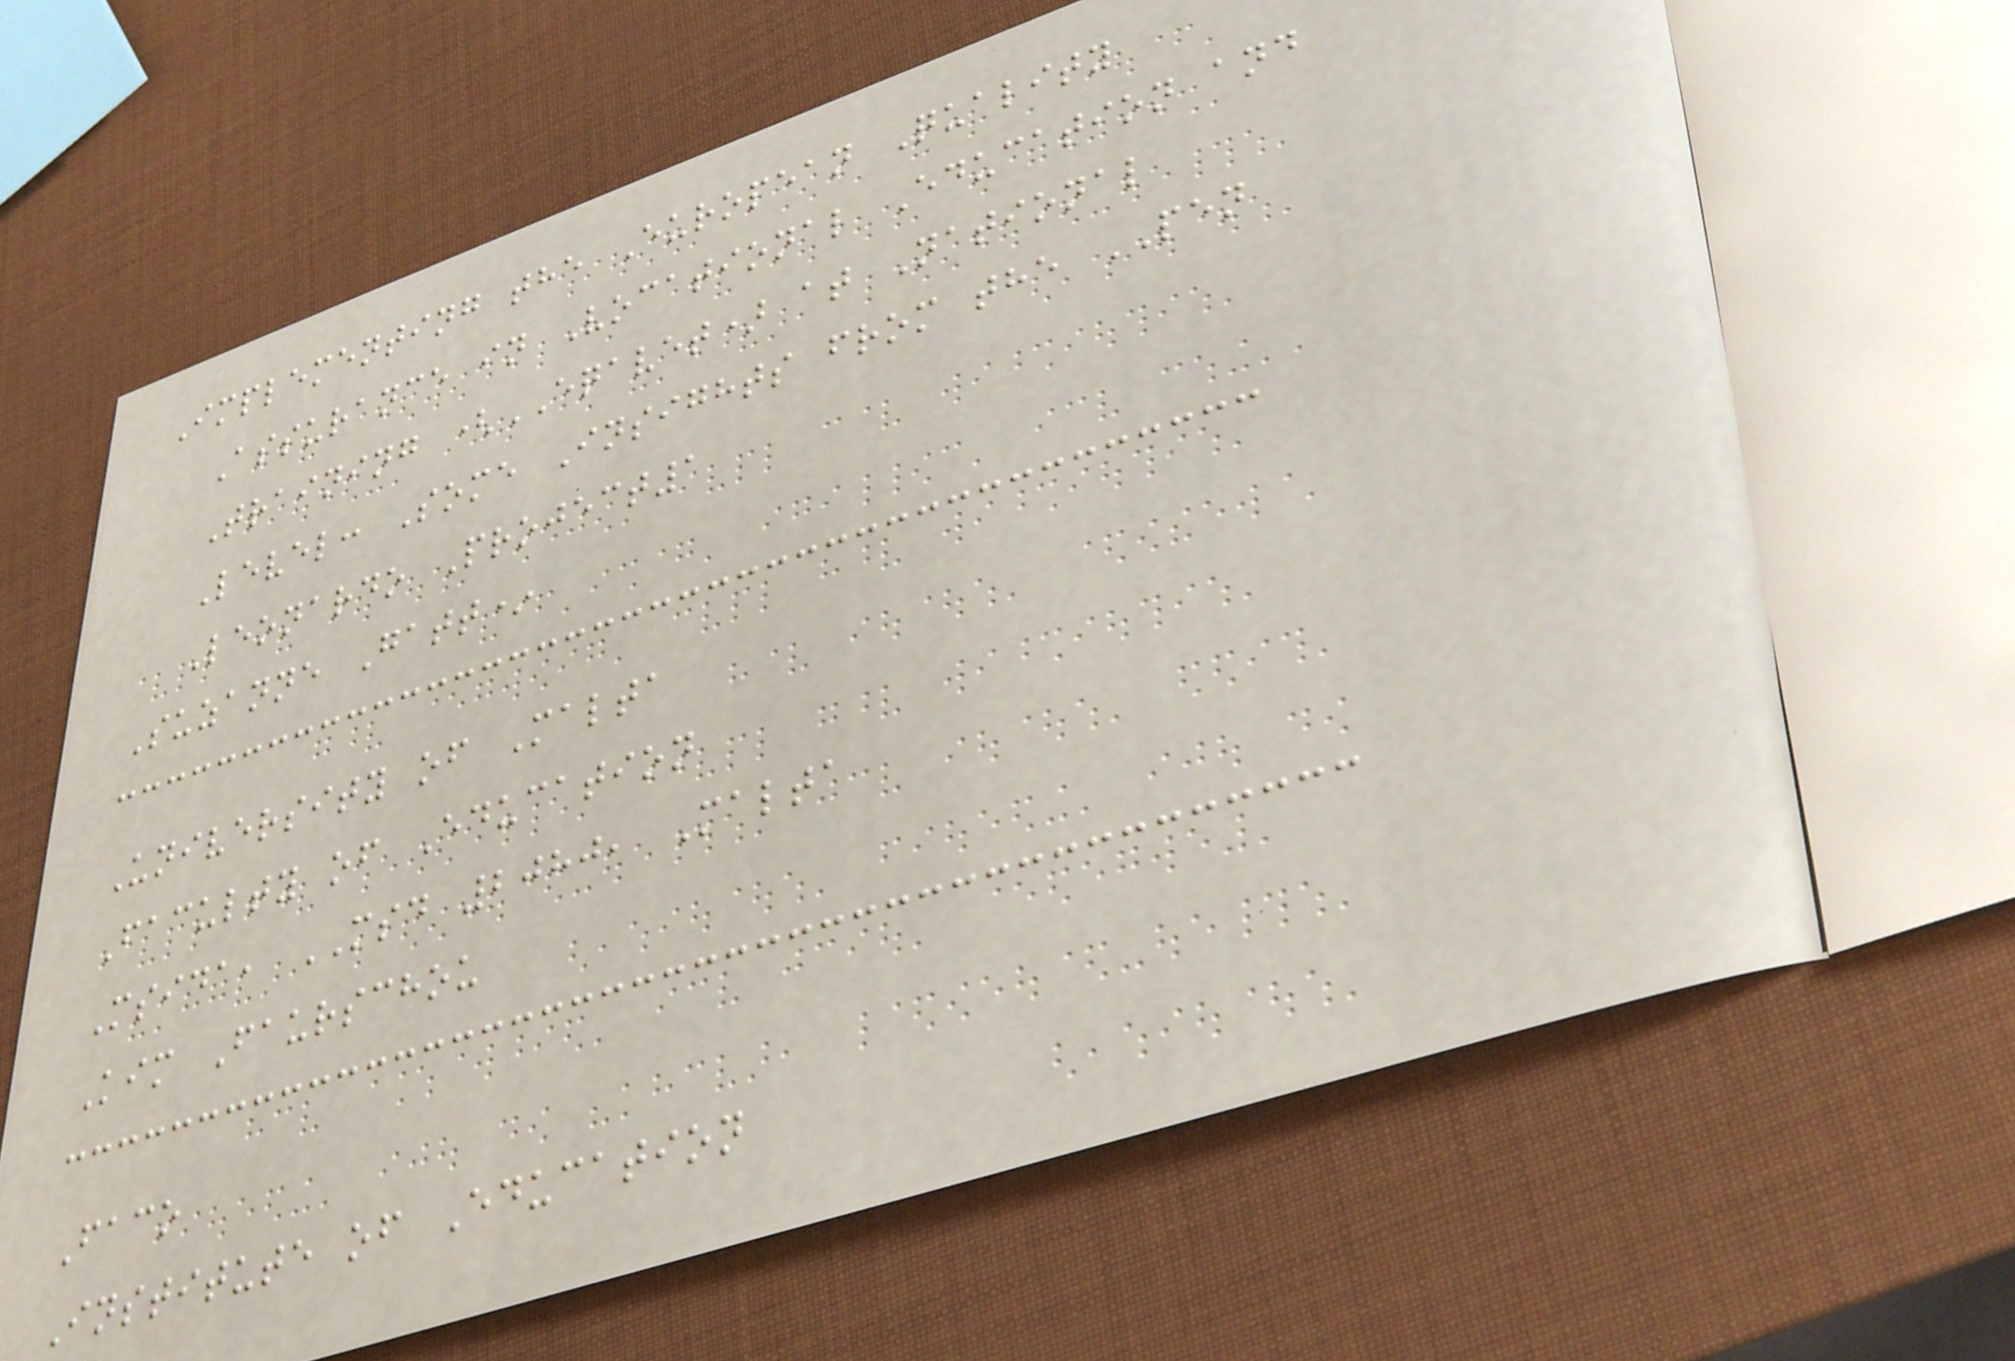Implementing the European Quality
Assurance in Vocational Education and
Training (EQAVET) at National
Level: Some Insights from the PEN
Leonardo Project1
Suzanne Gatt*
University of Malta
Faculty of Education
Msida, MSD 2080, Malta
Kim Faurschou
Faco
Institute of Education
